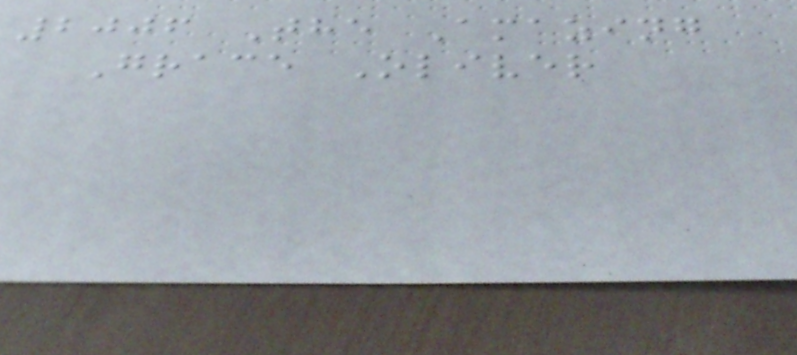2006 The Amazing
Grace Oliver
